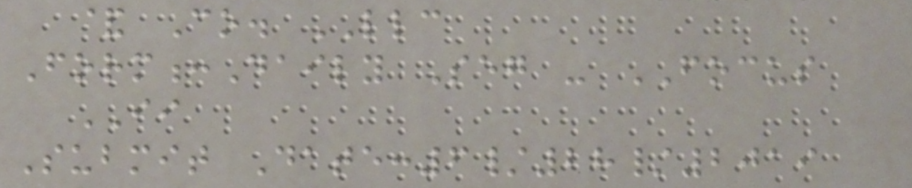& Co. LLC
Form:Daily Seg - FOCUS
II
Submit Date:6/28/2019
